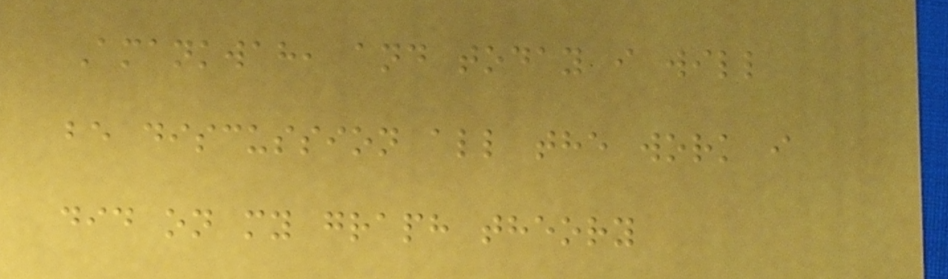Amankwah, and today i will
be discussion all the work i
did on my graph theory
